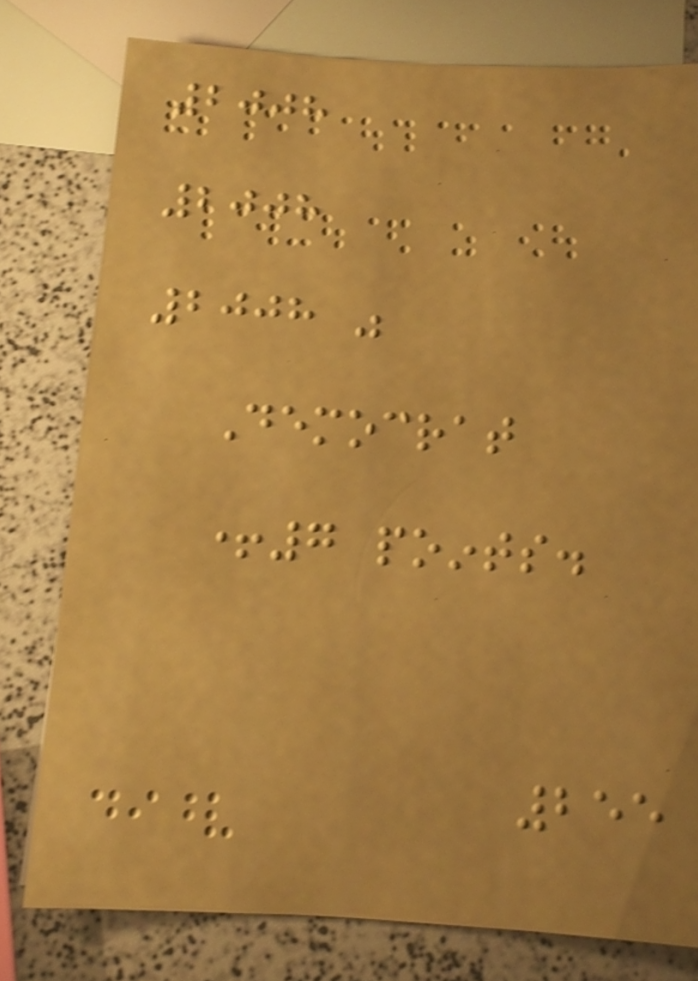2008
2008
2008 was
Democrat
+7 points.
255
